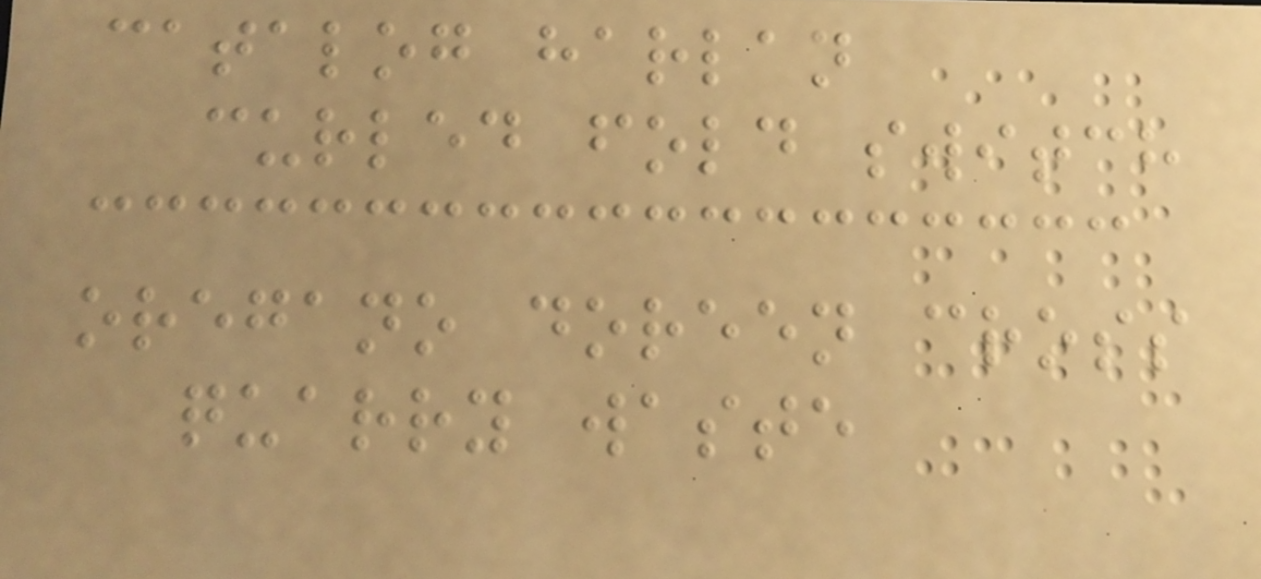catalog harlan
curled fold switch
oregano doreen cross
quarry waste
